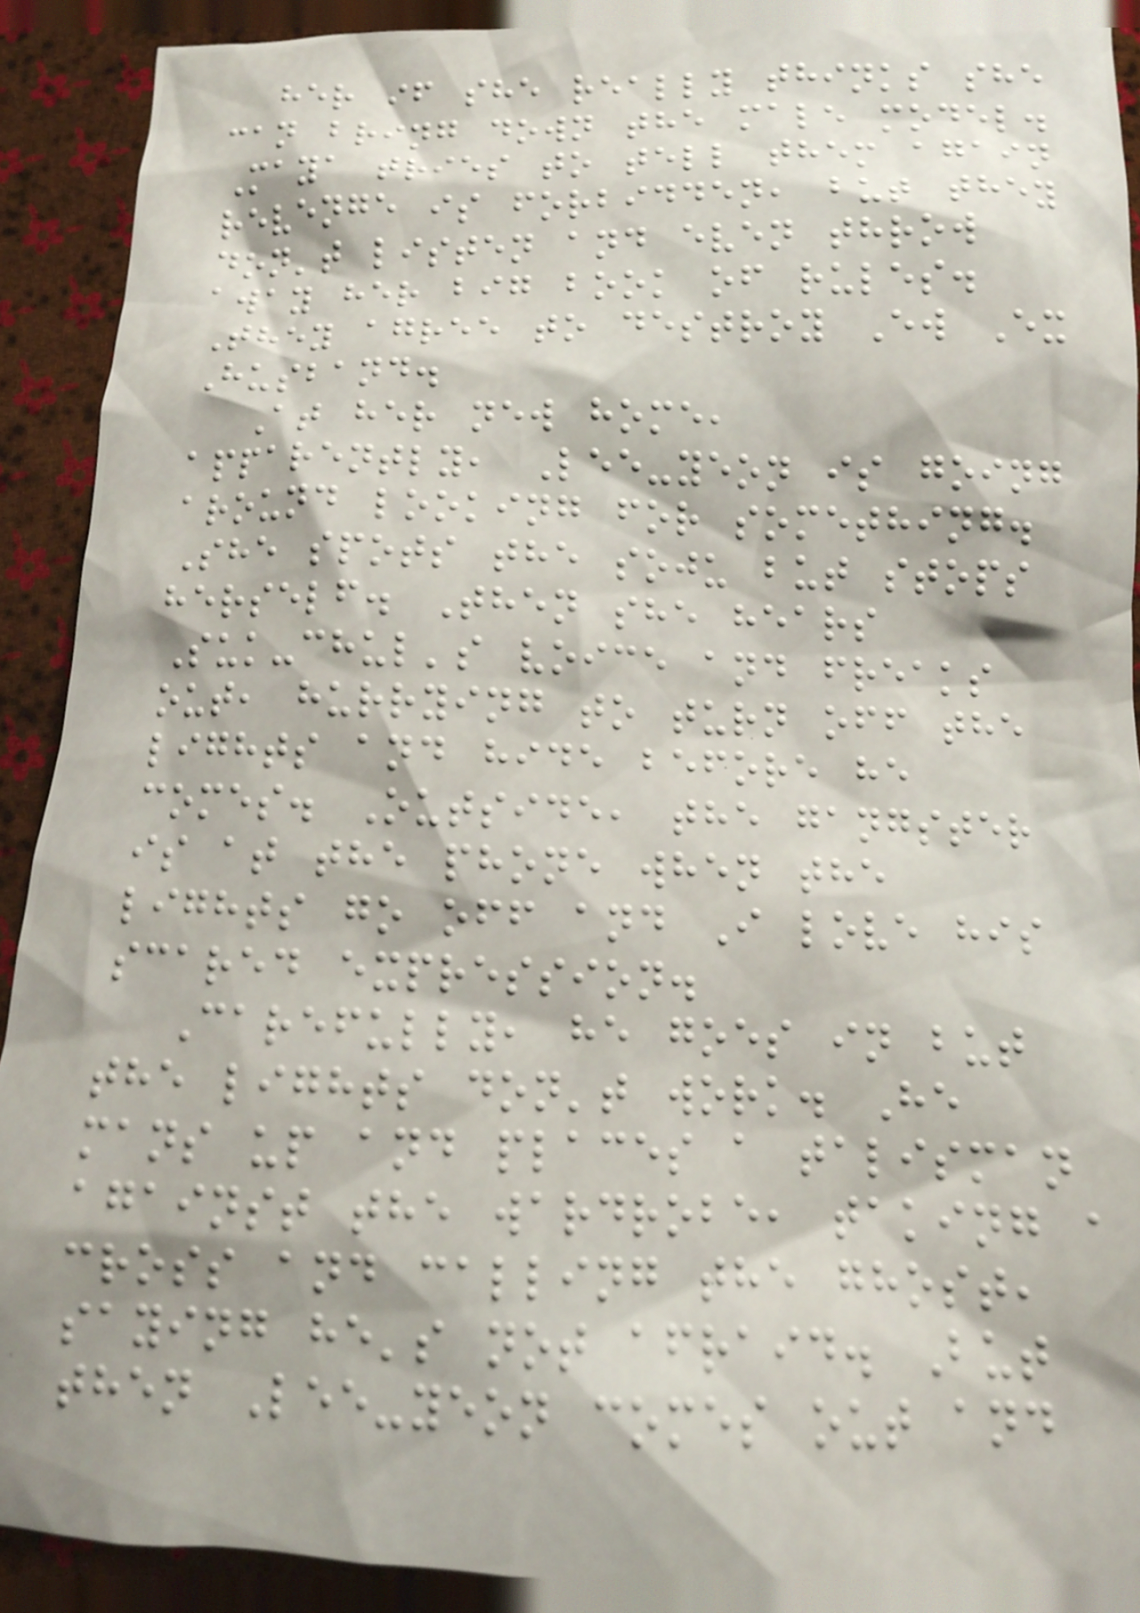her if she really thinks she
can bring down the male model.
Maya tries to tell them again
revenge is forbidden, but they
don't listen and even throw
away her big book of rules.
They agree to destroy Ew Ex
Husband.
At her new home,
apparently, Lee-yeon is going
around looking for something.
She spots the soju but stops
herself. Then she hears
Suk-chul's voice and freaks
out, hurrying to turn off the
lights and hide before he
comes. Outside, the gangster
is at the phone when the
lights go off and I love his
scared expression.
Carefully, he goes in but
the lights don't work. He
mans up and places a talisman
against the wardrobe, taking a
cross and calling the ghost,
saying he's not afraid. But
then Lee-yeon comes out and
